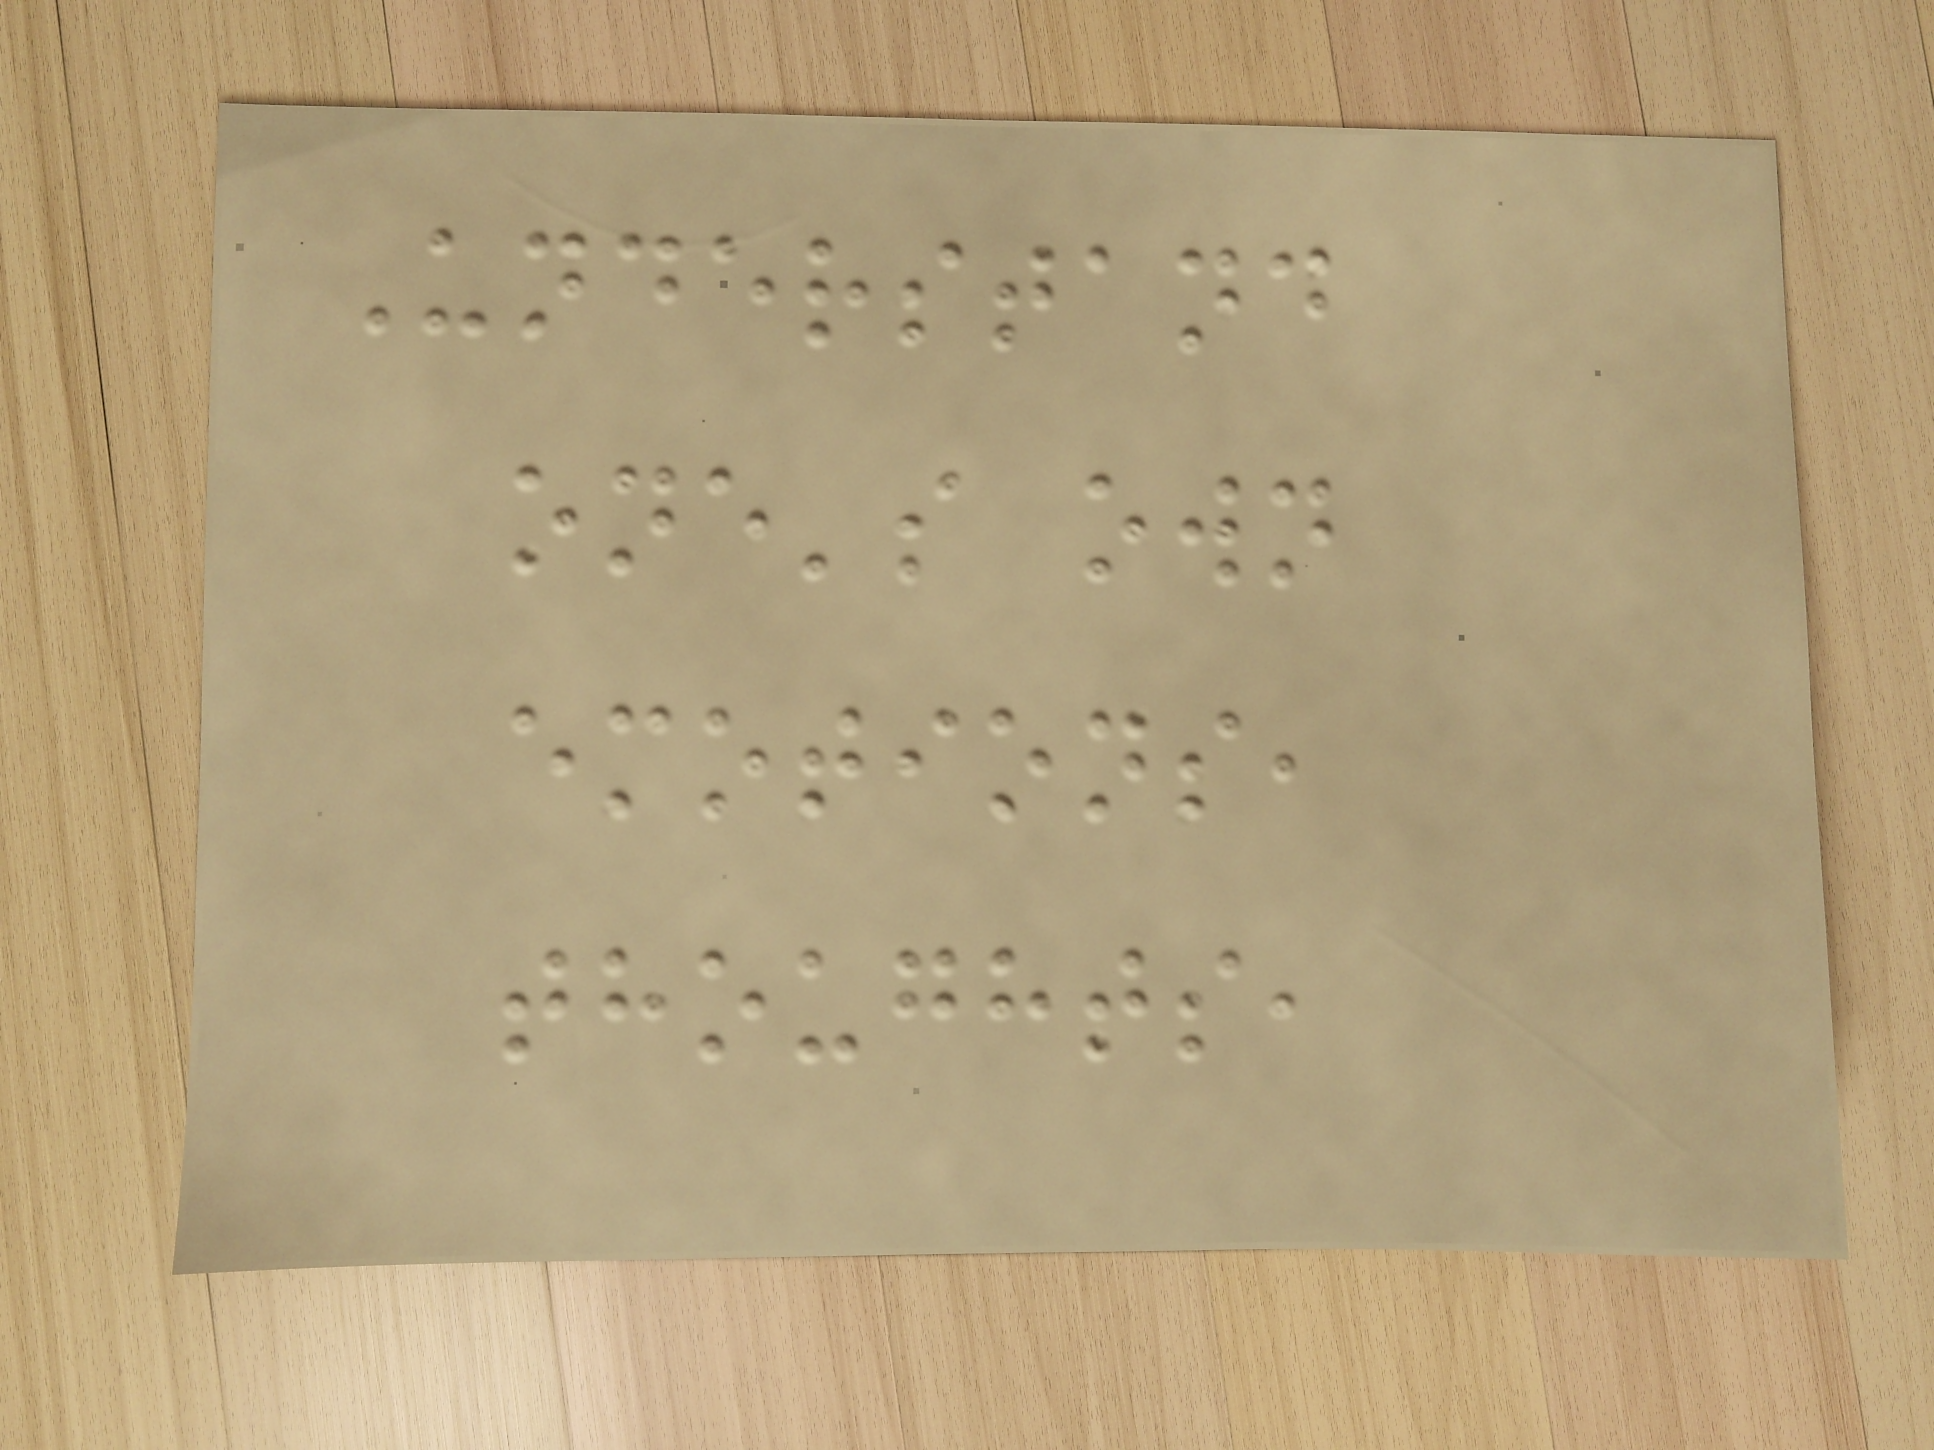Understand
one's own
emotions,
thoughts,
